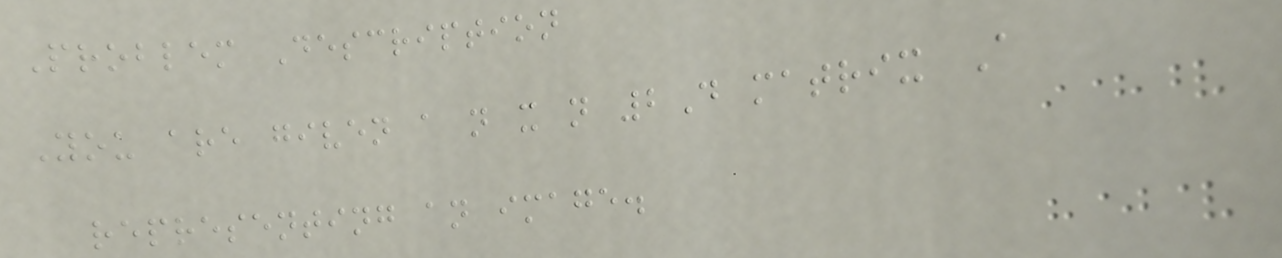Problem Description
You are given a n x n 2D matrix A
representing an image.
